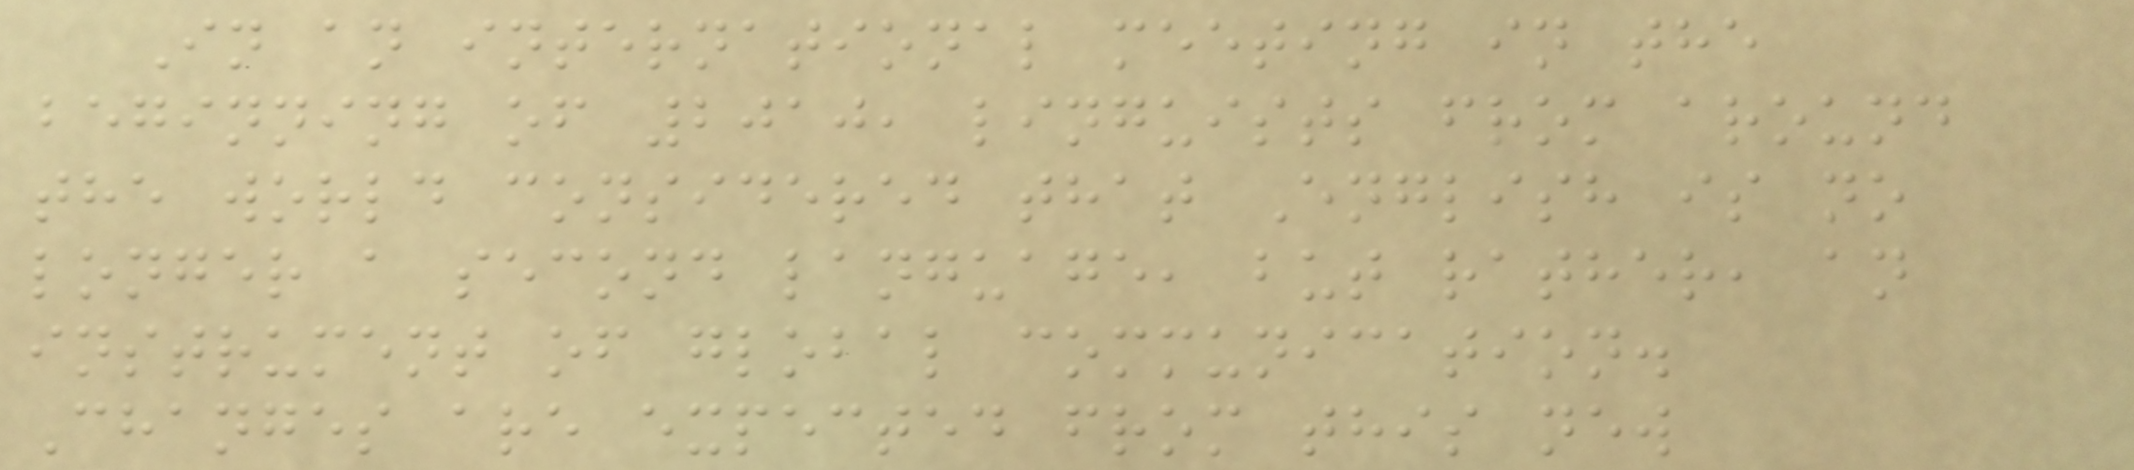In an international meeting in the
beginning of 2010, linguists from around
the world considered that English is no
longer a second language, but rather, an
instrument of global communication.
Changes are expected from this new
